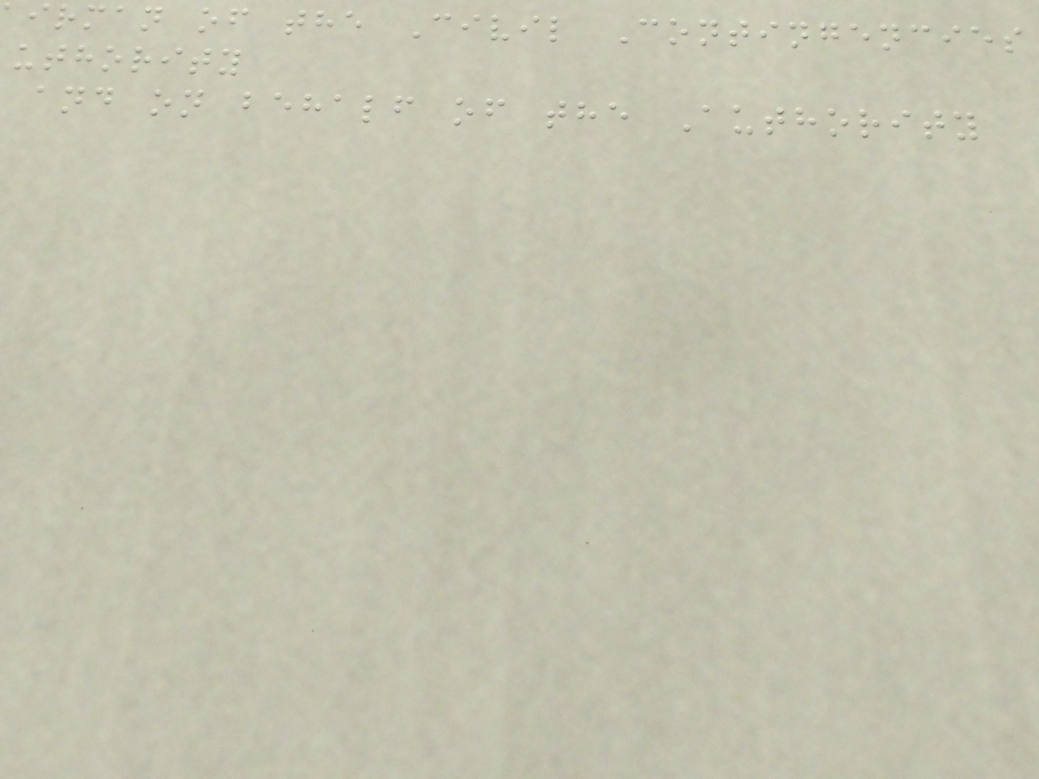irman of the Civil Contingencies
uthority
and on behalf of the Authority
